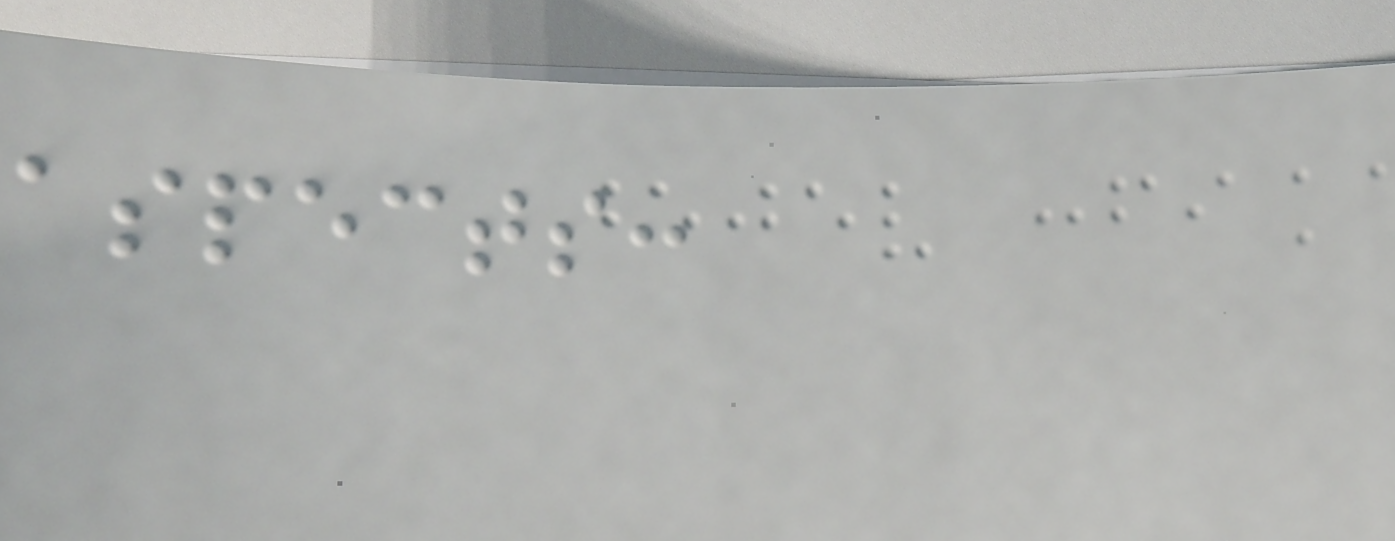aspects:
